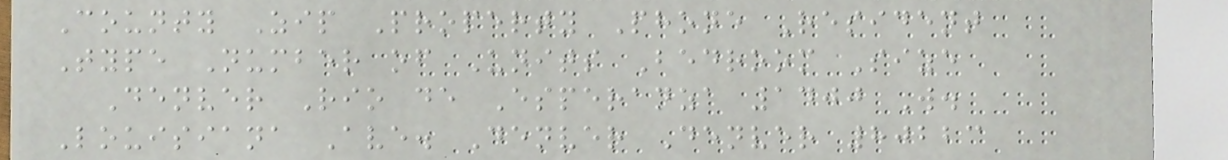County Zip Property Phone Resident
Type Number of Units Bedroom Size
Denver Rio de Esperanza 1400 W.
Louisiana Ave. Denver Denver 80223
